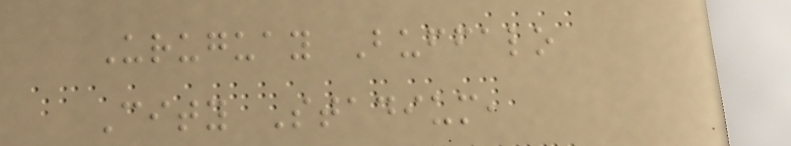Uruguay Buffalo
City Stadium,
